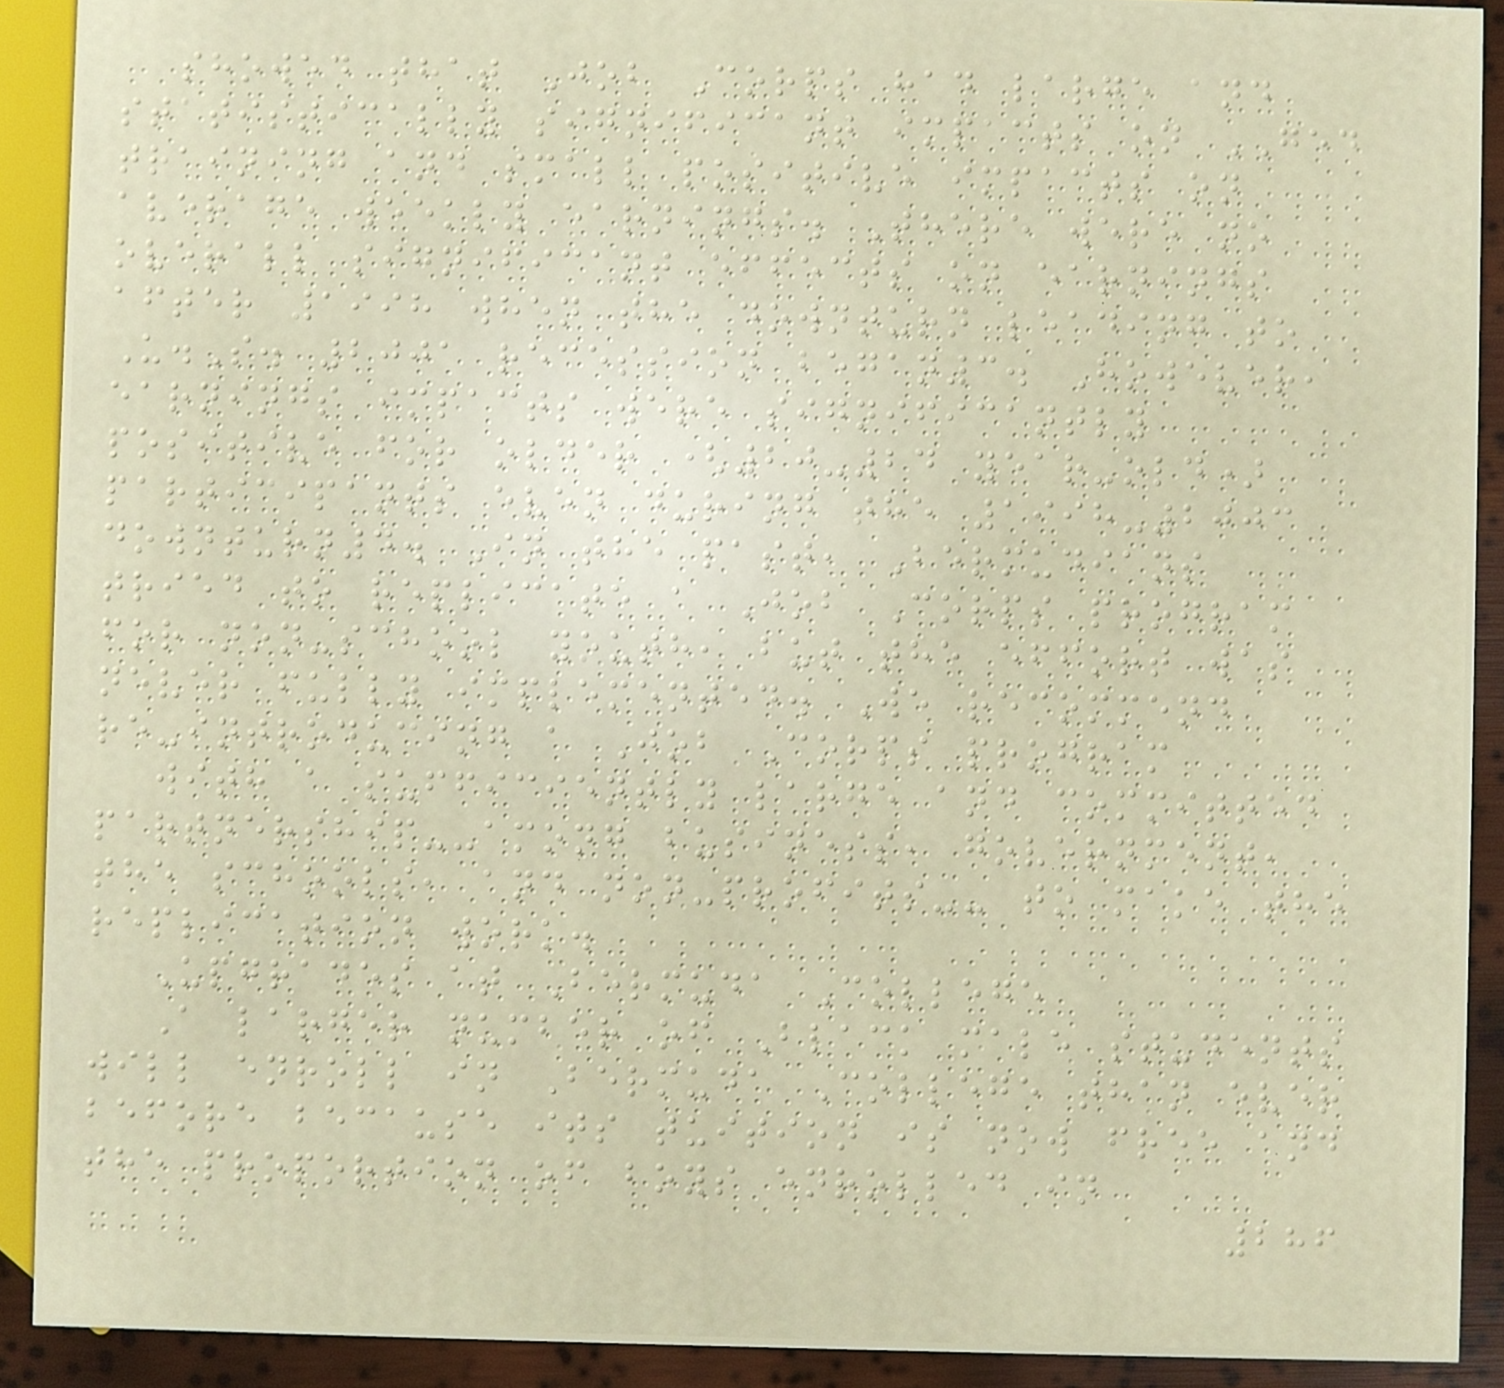showed that Job Corps had large and
statistically significant impacts on GED
training and small positive impacts on
average weekly earnings. There were no
overall significant effects on earnings
after 1998 when the downturn leading to
U.S. 2001 recession began3. However,
earnings impacts were significantly
positive for older (20-24 year-old)
participants even during the 1998-2003
downturn4. In the past, Bermudians
tried to replicate a Job Corps program
for non-school youth, but the effort was
never fully implemented. We recommend
re-introducing a Job Corps program
with a sufficiently large and committed
partnership--among business, government,
the schools, and non-profits-- to make the
replication work.
Upgrades at Bermuda College
A larger number of Black male students
will enroll in Bermuda College than ever
before because its tuition is now free and
the proportion of boys enrolled in
286
